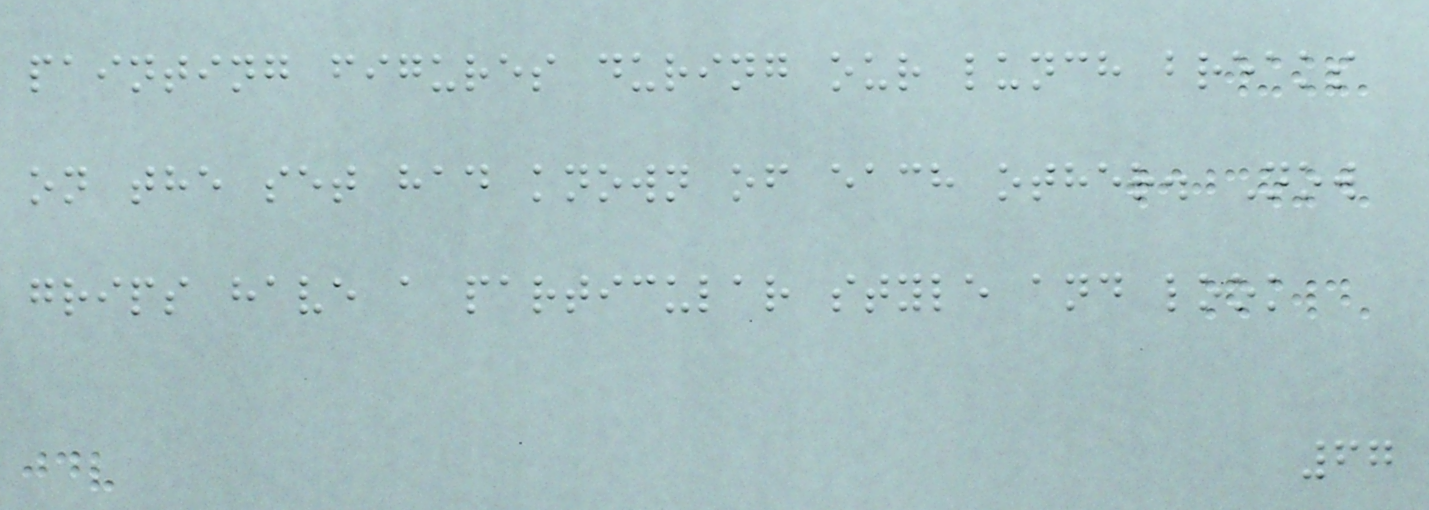painting figures during our lunch breaks
on the set had known of each other. Now
grips have a particular style and look
67
